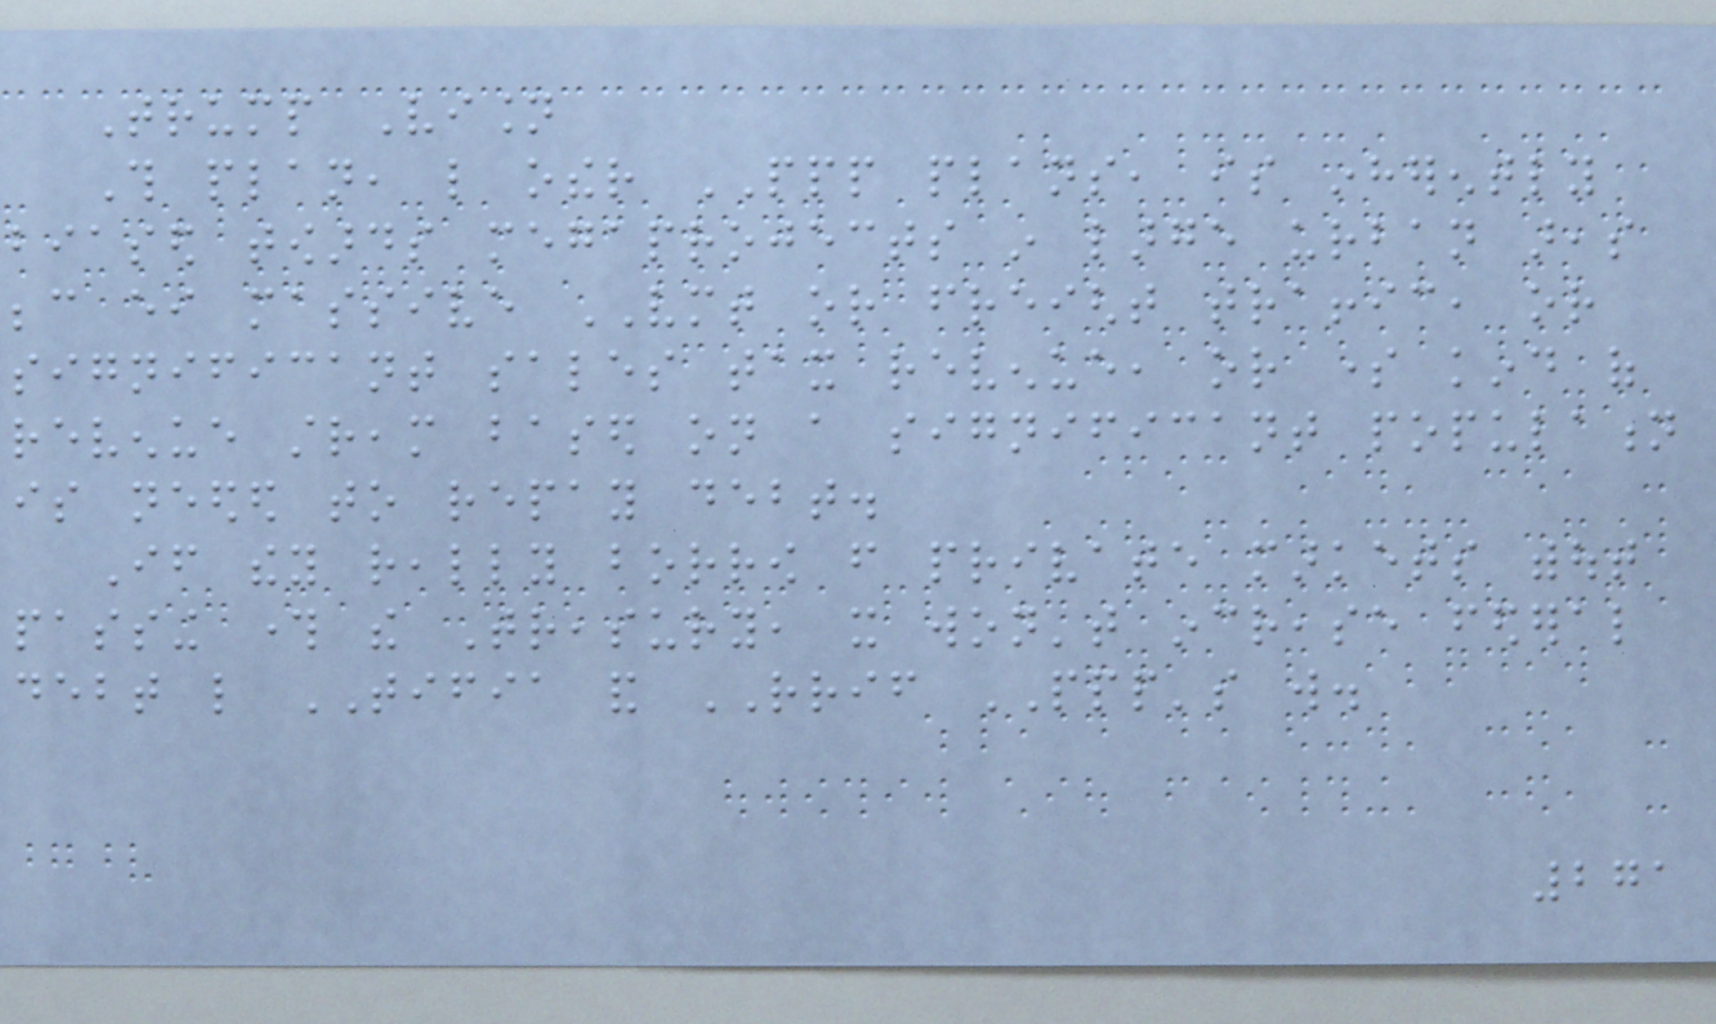Trump Vision
This plan, like other PPP plans, is inherently
biased towards megaprojects in large urban areas
because either massive VMT or freight traffic, or
significant sales tax revenue, or some kind of
revenue stream based on a significant population
is needed to repay debt.
If they really borrow from private markets without
passing through the Treasury, it won't increase federal
debt like TIFIA and RRIF PPP's will.
271
